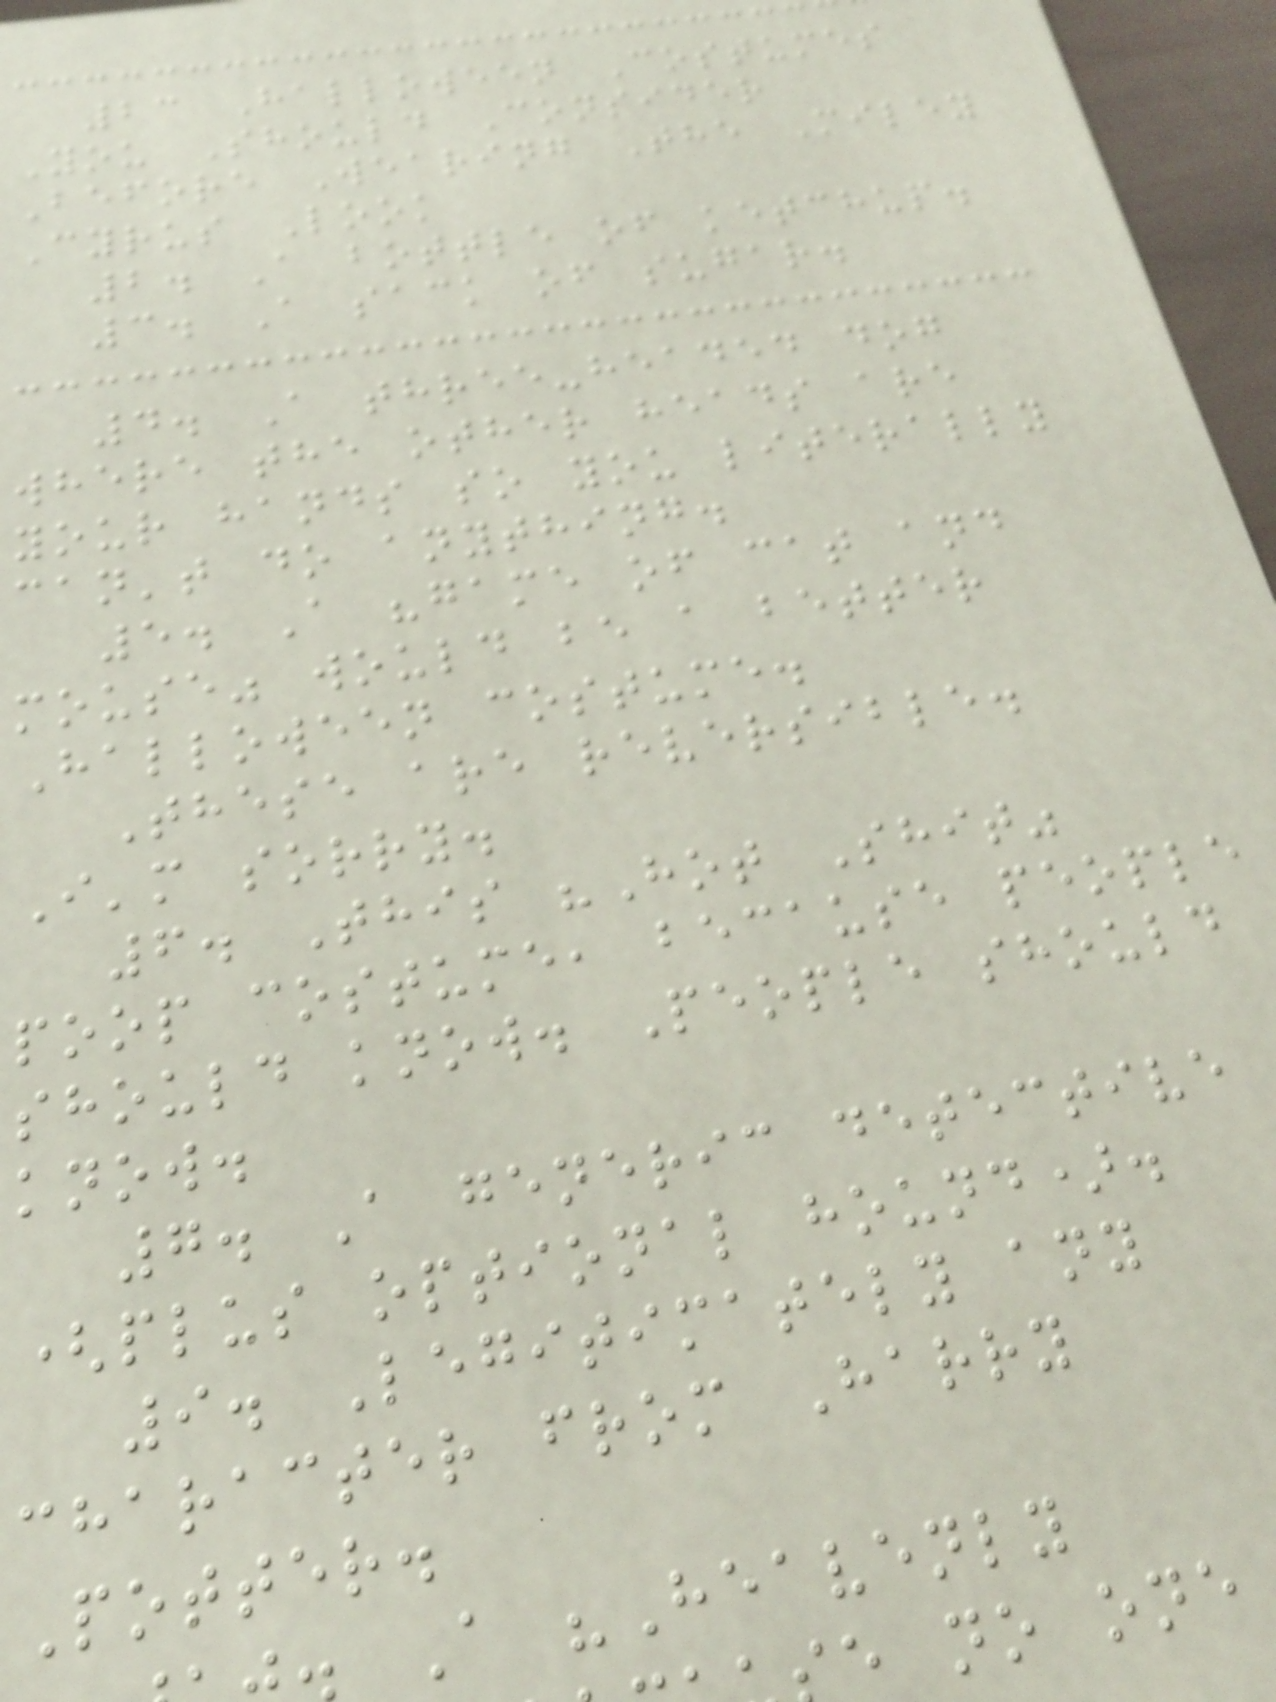23 Halloween Costumes
You Should Consider
Before Wearing The Miley
Cyrus Look
2. A bottle of ketchup.
3. A sack of sugar.
4. A three-headed dog
where the other heads are
your hands so you literally
can't do anything.
5. A "game of cat and
mouse" would be a better
Halloween costume.
These are reversible.
I'm sorry.
6. This "Hot Shit"
poop costume, because people
should know. People should
know.
7. A generic detective
(plus optional hound).
9. Legitimately any
character from Harry
Potter.
A "Heavenly
e no one
